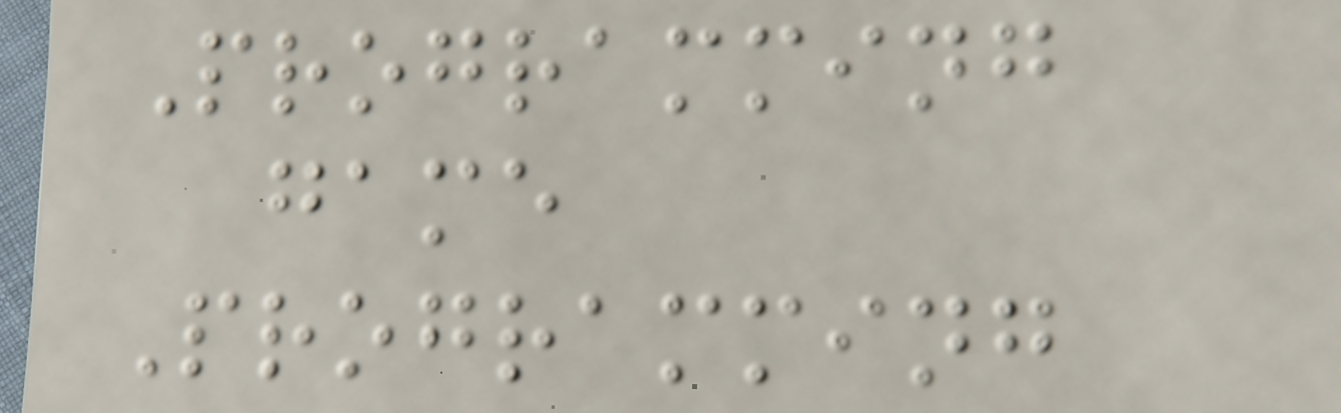Programming
game
Programming
